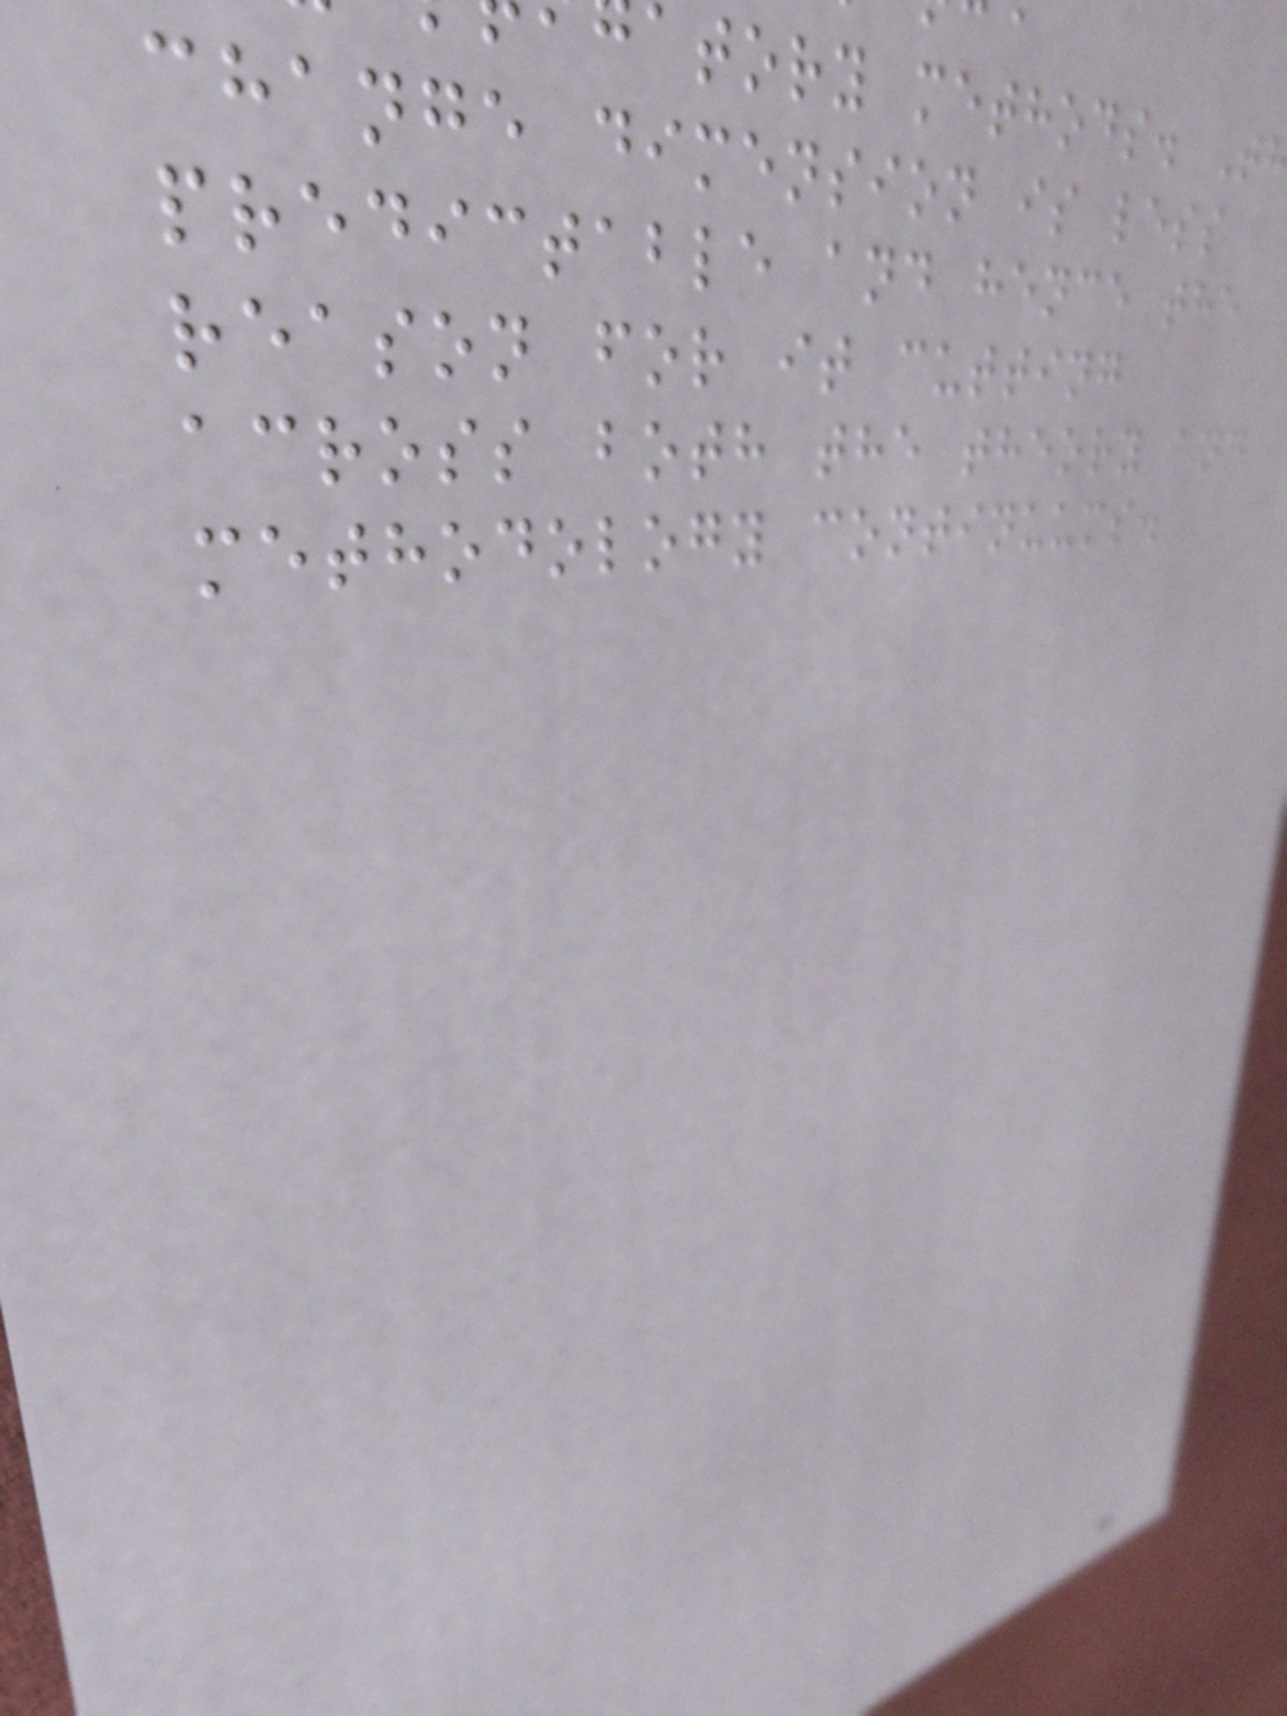atory methods. T
change dimension is less
predictable and hence the
reason for it cutting
across both the theory and
methodology continuums.
